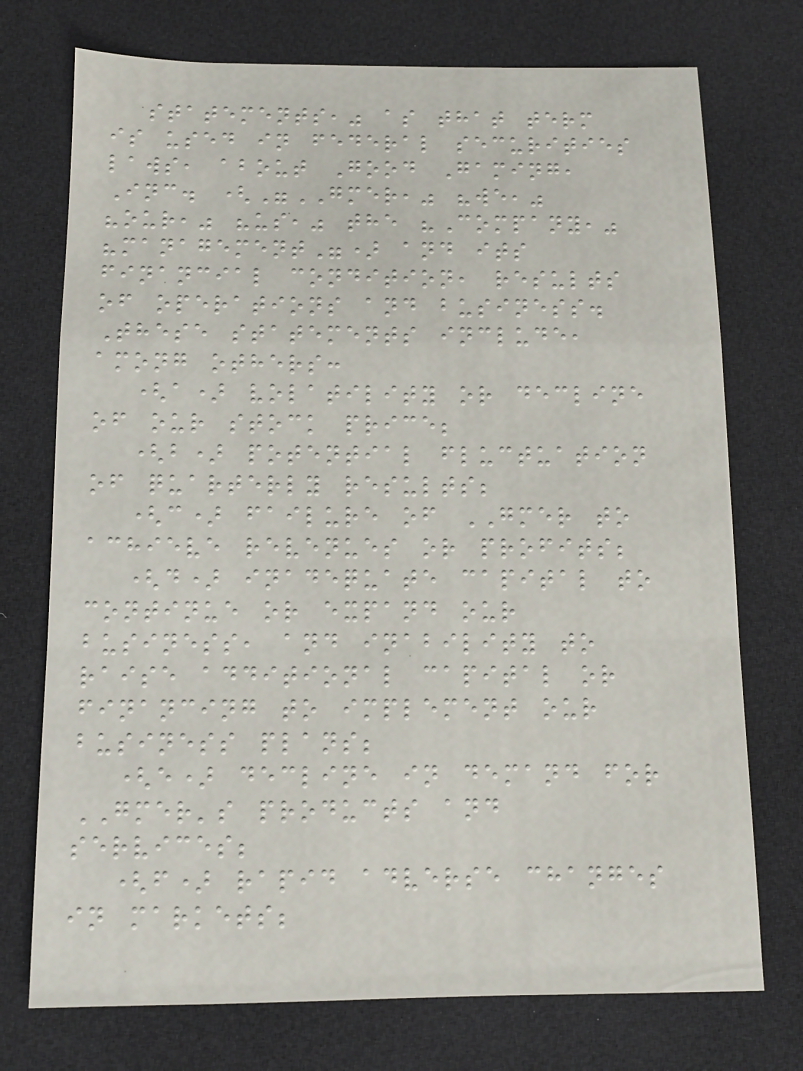statements," as that term
is used in federal securities
laws, about Good Gaming,
Inc. ("GMER," "we,"
"our," "us," the "Company,"
"management") and its
financial condition, results
of operations and business.
These statements include,
among others:
(a) volatility or decline
of our stock price;
(b) potential fluctuation
of quarterly results;
(c) failure of GMER to
achieve revenues or profits;
(d) inadequate capital to
continue or expand our
business, and inability to
raise additional capital or
financing to implement our
business plans;
(e) decline in demand for
GMER's products and
services;
(f) rapid adverse changes
in markets;
